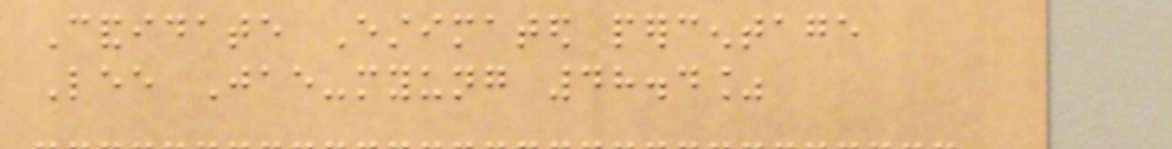Candidate Estimated percentage
Lee Jae-myung 48.4%
